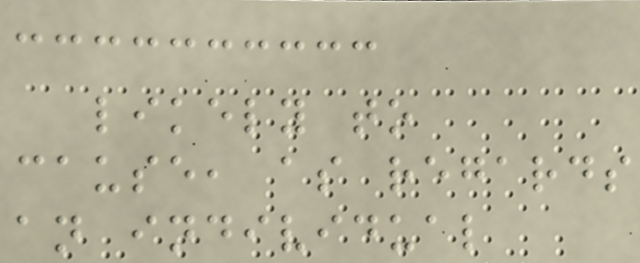likely to
cause, as regards
an individual
